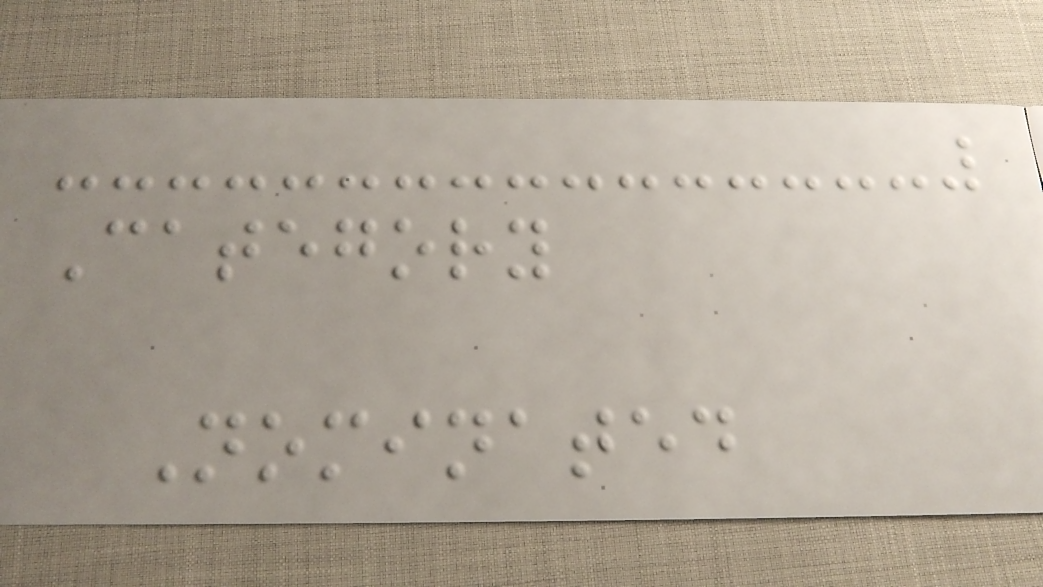Category
Nominated
